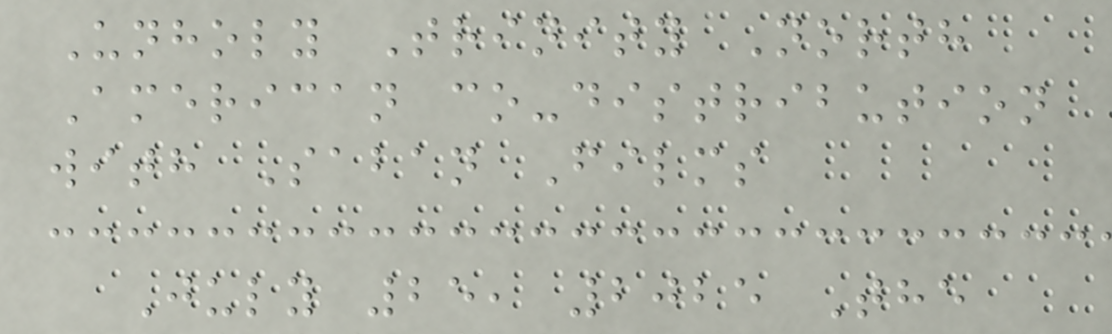Unholy Trinity North
American co-distribution
with Saban Films
July 25, 2025 The
